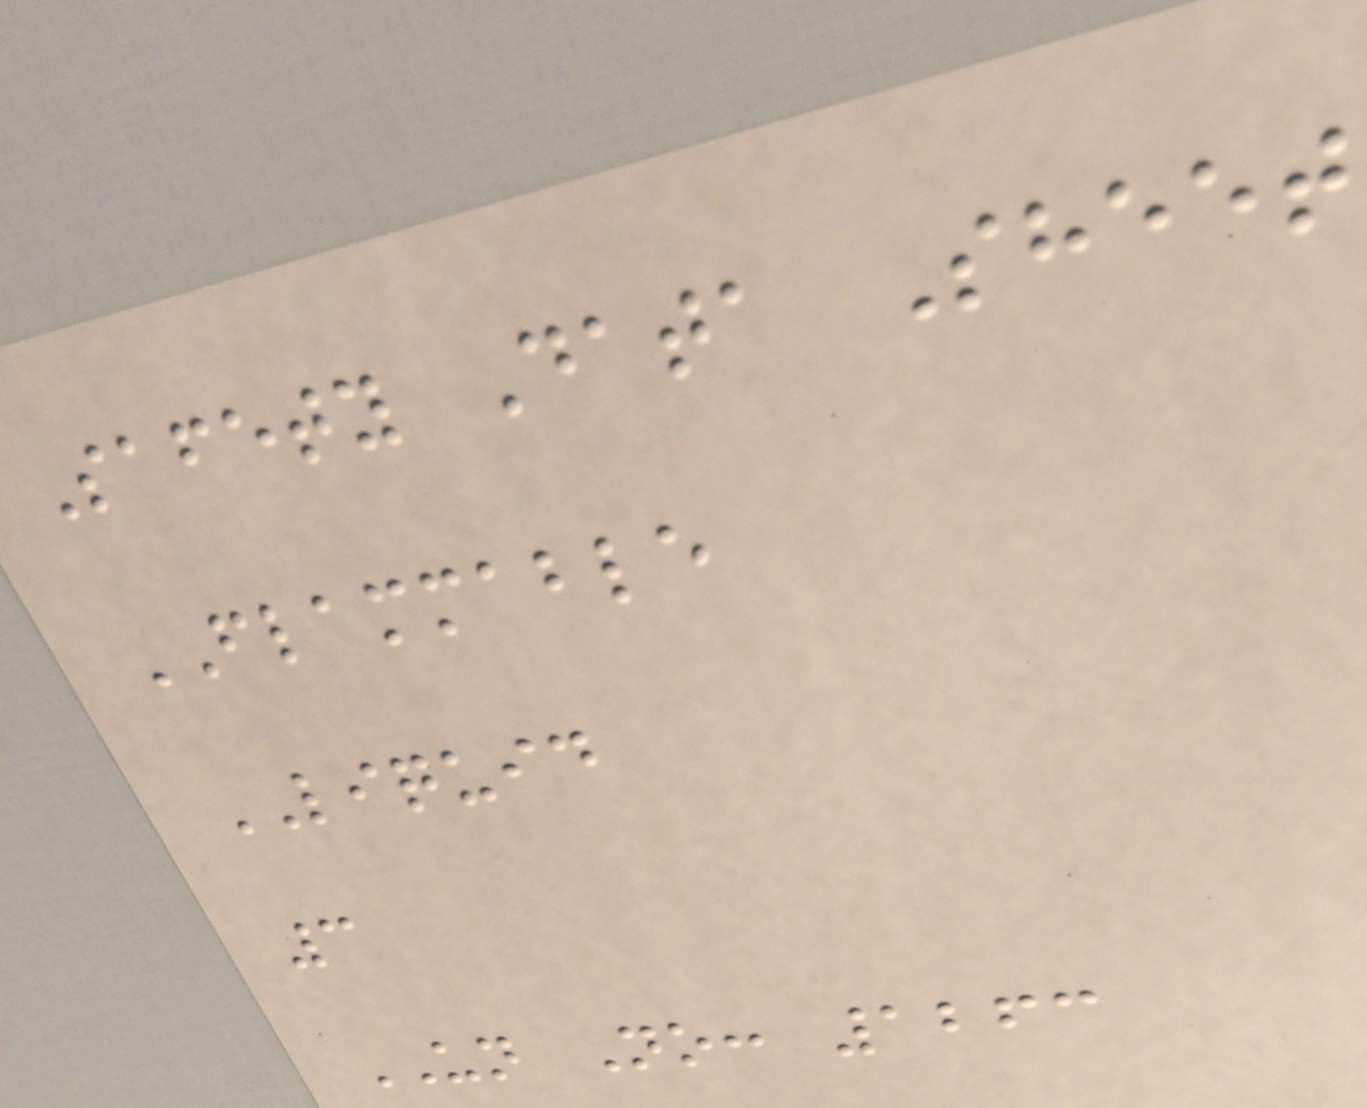Safety Data Sheet
FLAMMABLE
LIQUID
3
UN No: 1263
